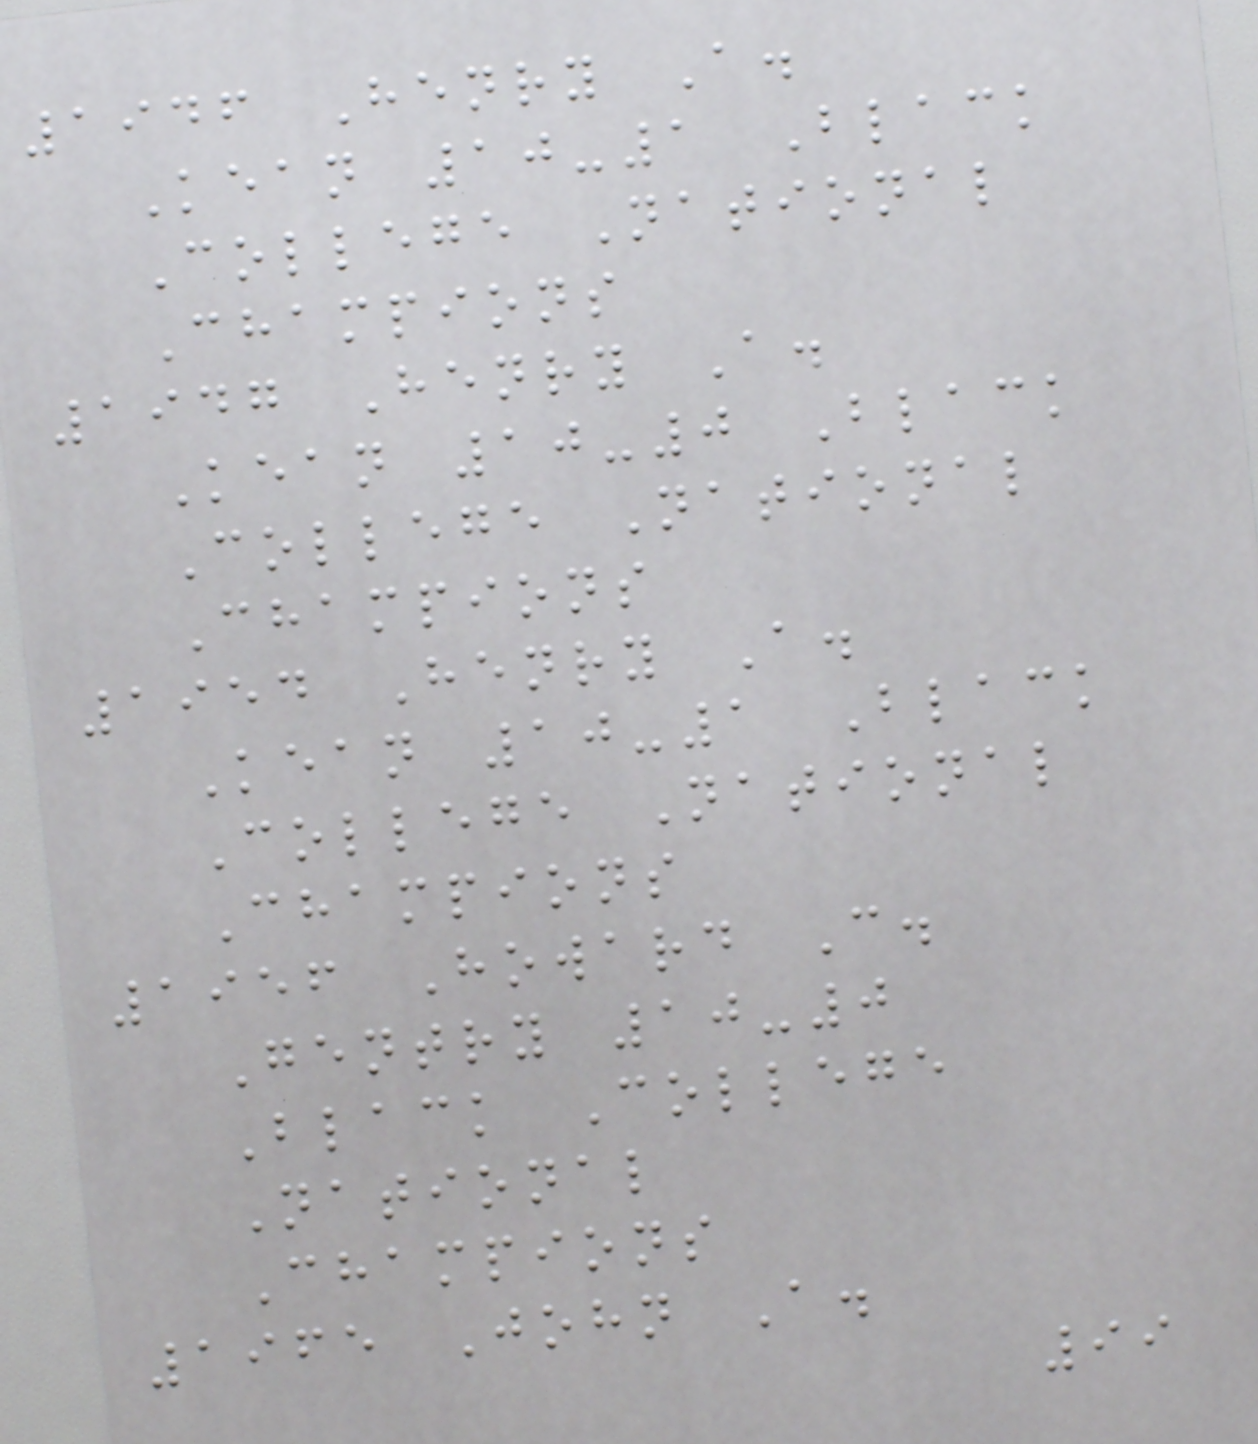1946 Henry A.
Kean 10-1 Black
College National
Champions
1947 Henry A.
Kean 10-0 Black
College National
Champions
1954 Henry A.
Kean 10-1 Black
College National
Champions
1956 Howard C.
Gentry 10-0
Black College
National
Champions
1965 John A.
99
